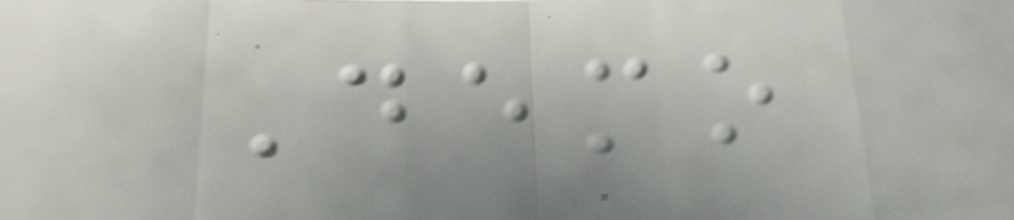Demo
